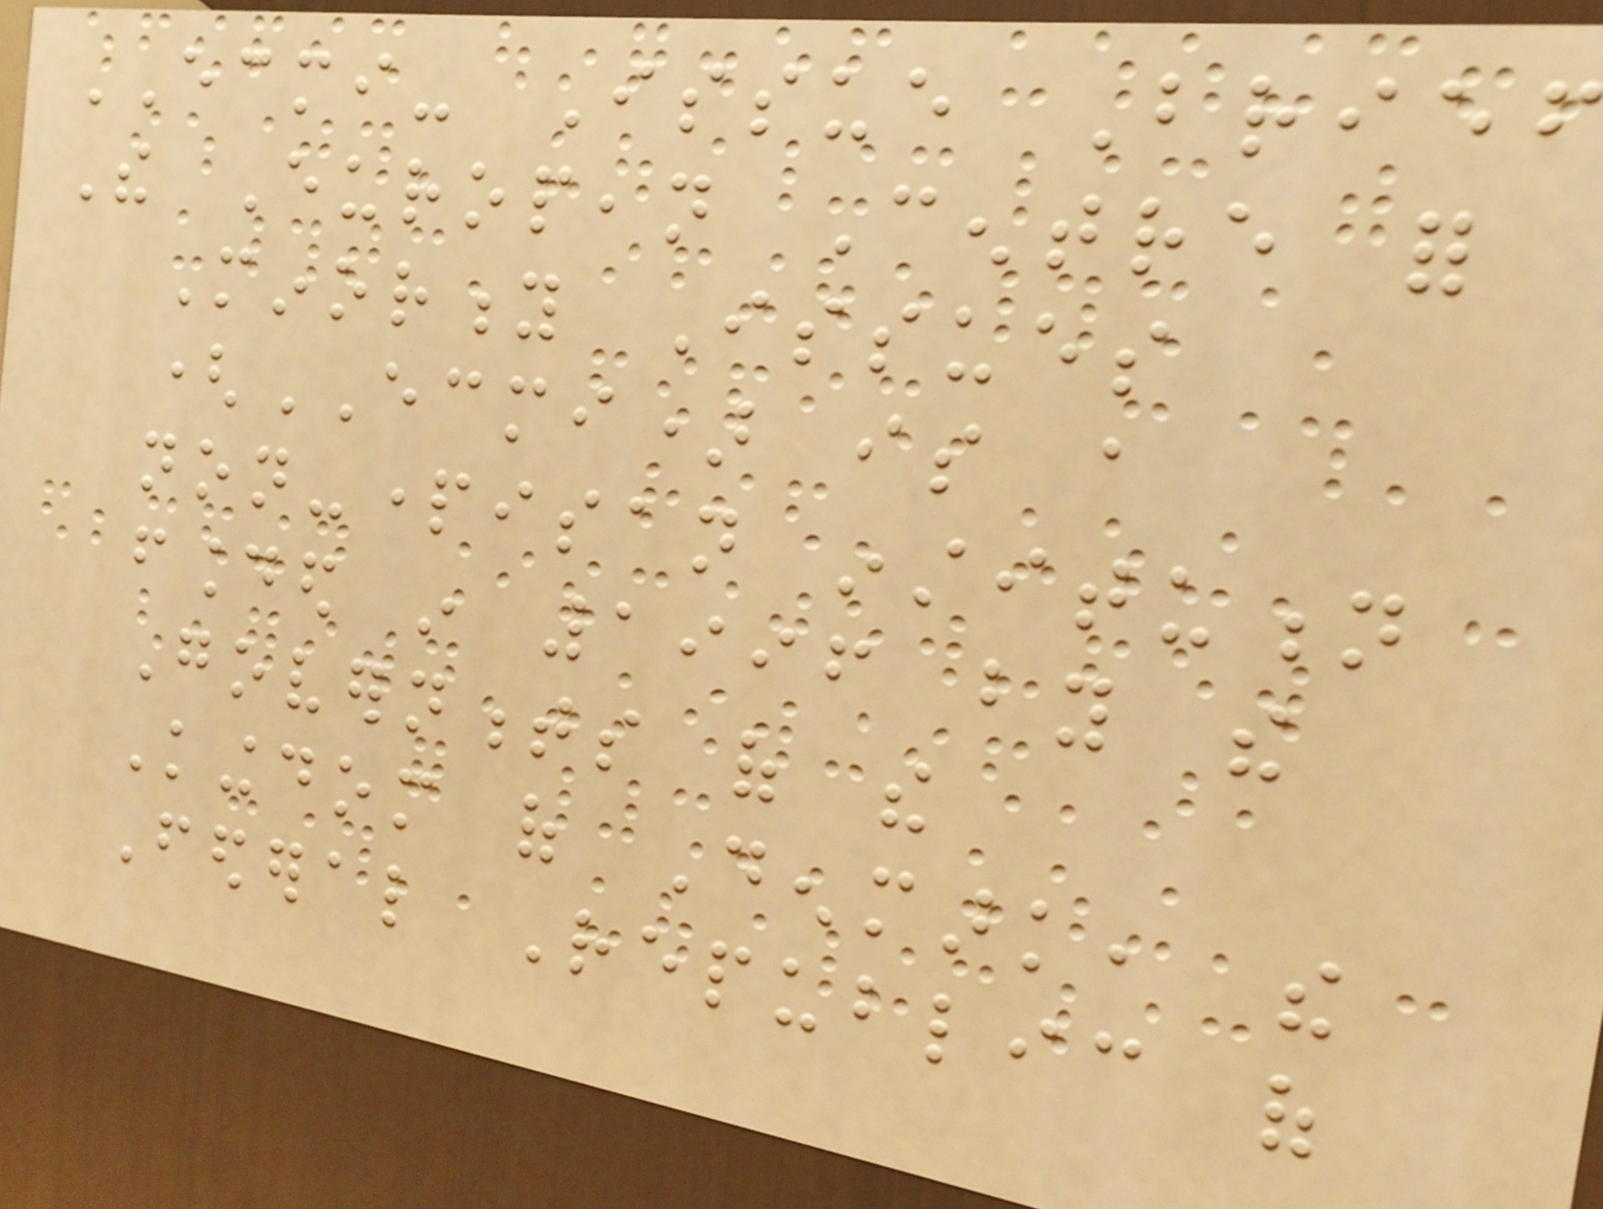ECMI- Issue Brief
The European Centre for
Minority Issues
(ECMI) is a
non-partisan institution
founded in 1996 by the
Governments of the
Kingdom of Denmark, the
Federal Republic of
